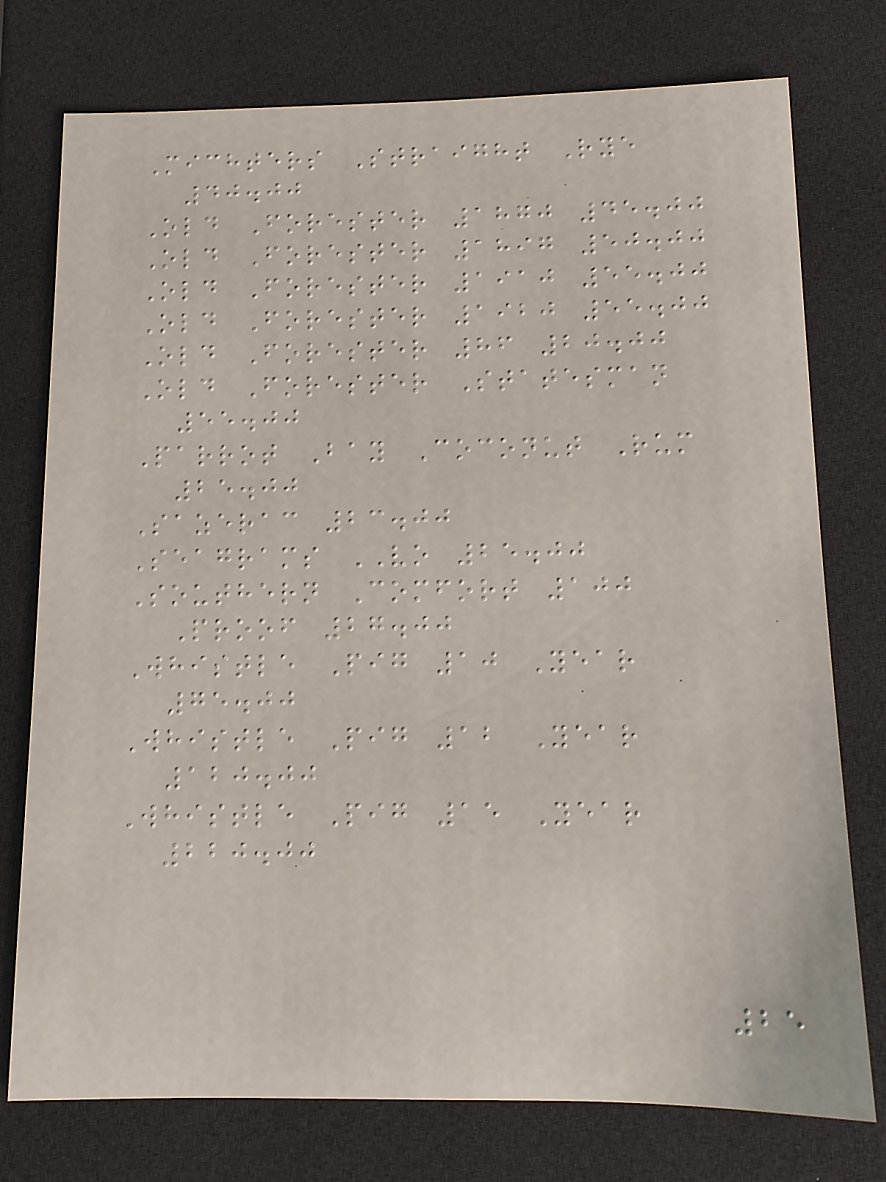Michters Straight Rye
40.00
Old Forester 1870 45.00
Old Forester 1897 50.00
Old Forester 1910 55.00
Old Forester 1920 55.00
Old Forester 86 20.00
Old Forester Statesman
55.00
Parrot Bay Coconut Rum
25.00
Sazerac 23.00
Seagrams VO 25.00
Southern Comfort 100
Proof 27.00
Whistle Pig 10 Year
75.00
Whistle Pig 12 Year
120.00
Whistle Pig 15 Year
220.00
25
